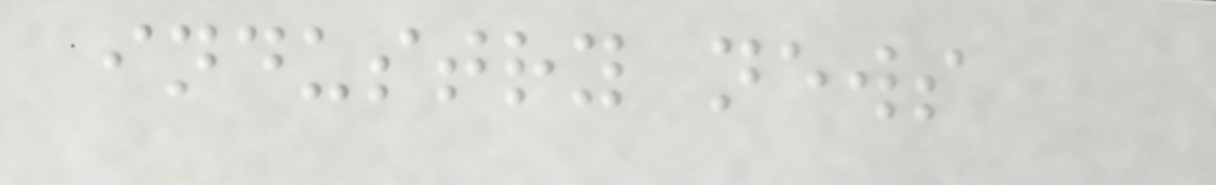industry news
